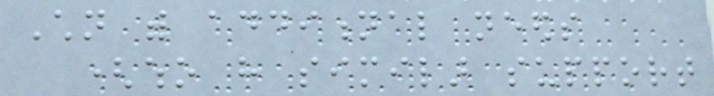Children with additional needs
(who have similar support
